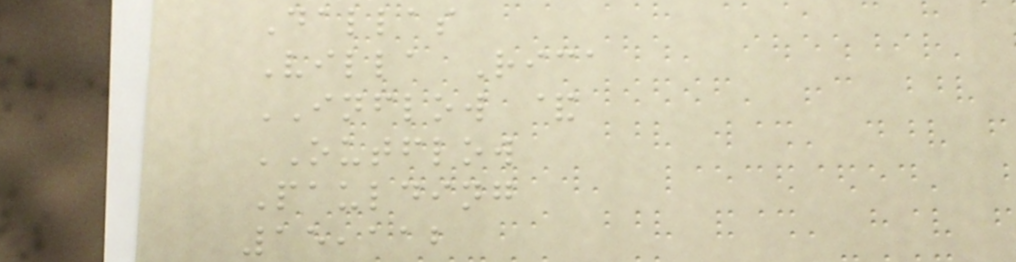Dallas
Villa Rica
INFLOW &
OUTFLOW
Paulding
15,112
